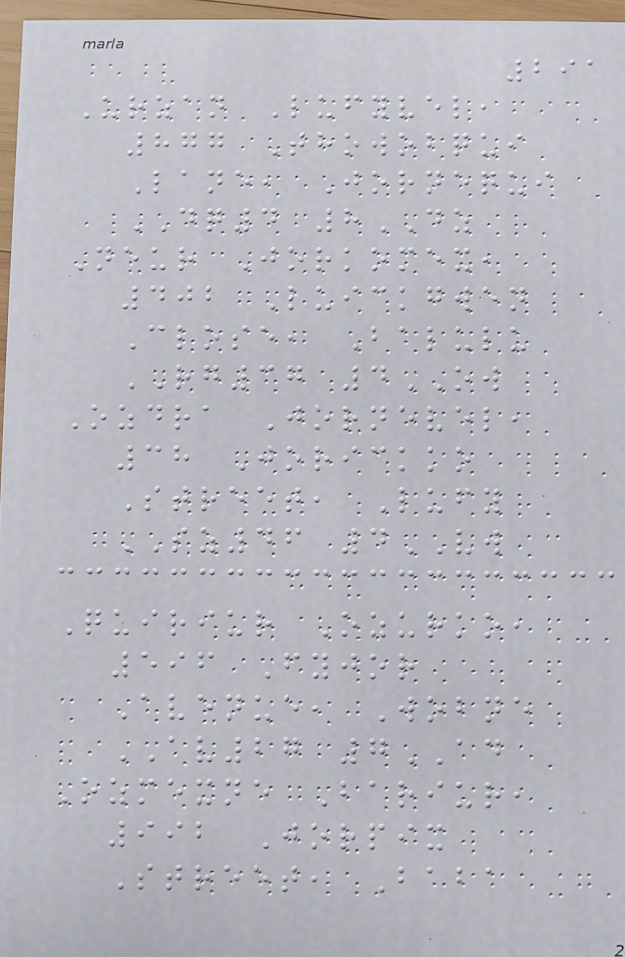291
Urzan Lufyvel,
877 Thowobqui
Lane, Jornequi
DQ4 8DZ
Neur Jorkomex,
402 Luickgwen
Close, Balulu
RG37 4OW
Ozdra Jornevel,
38 Jorickko
Street, Lufy
SZ46 4VW
Quiriur Ozurko,
596 Fyjor
Avenue, Wobne
AV27 7AD
Ozmexne Bariur,
992 Jorpix
Street, Baba
